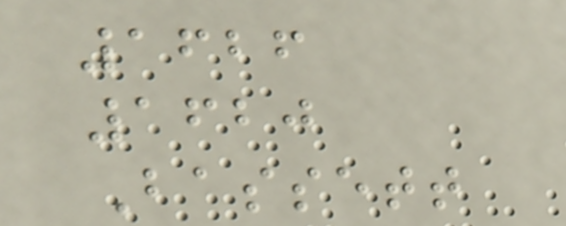1626
1620
Bassett
